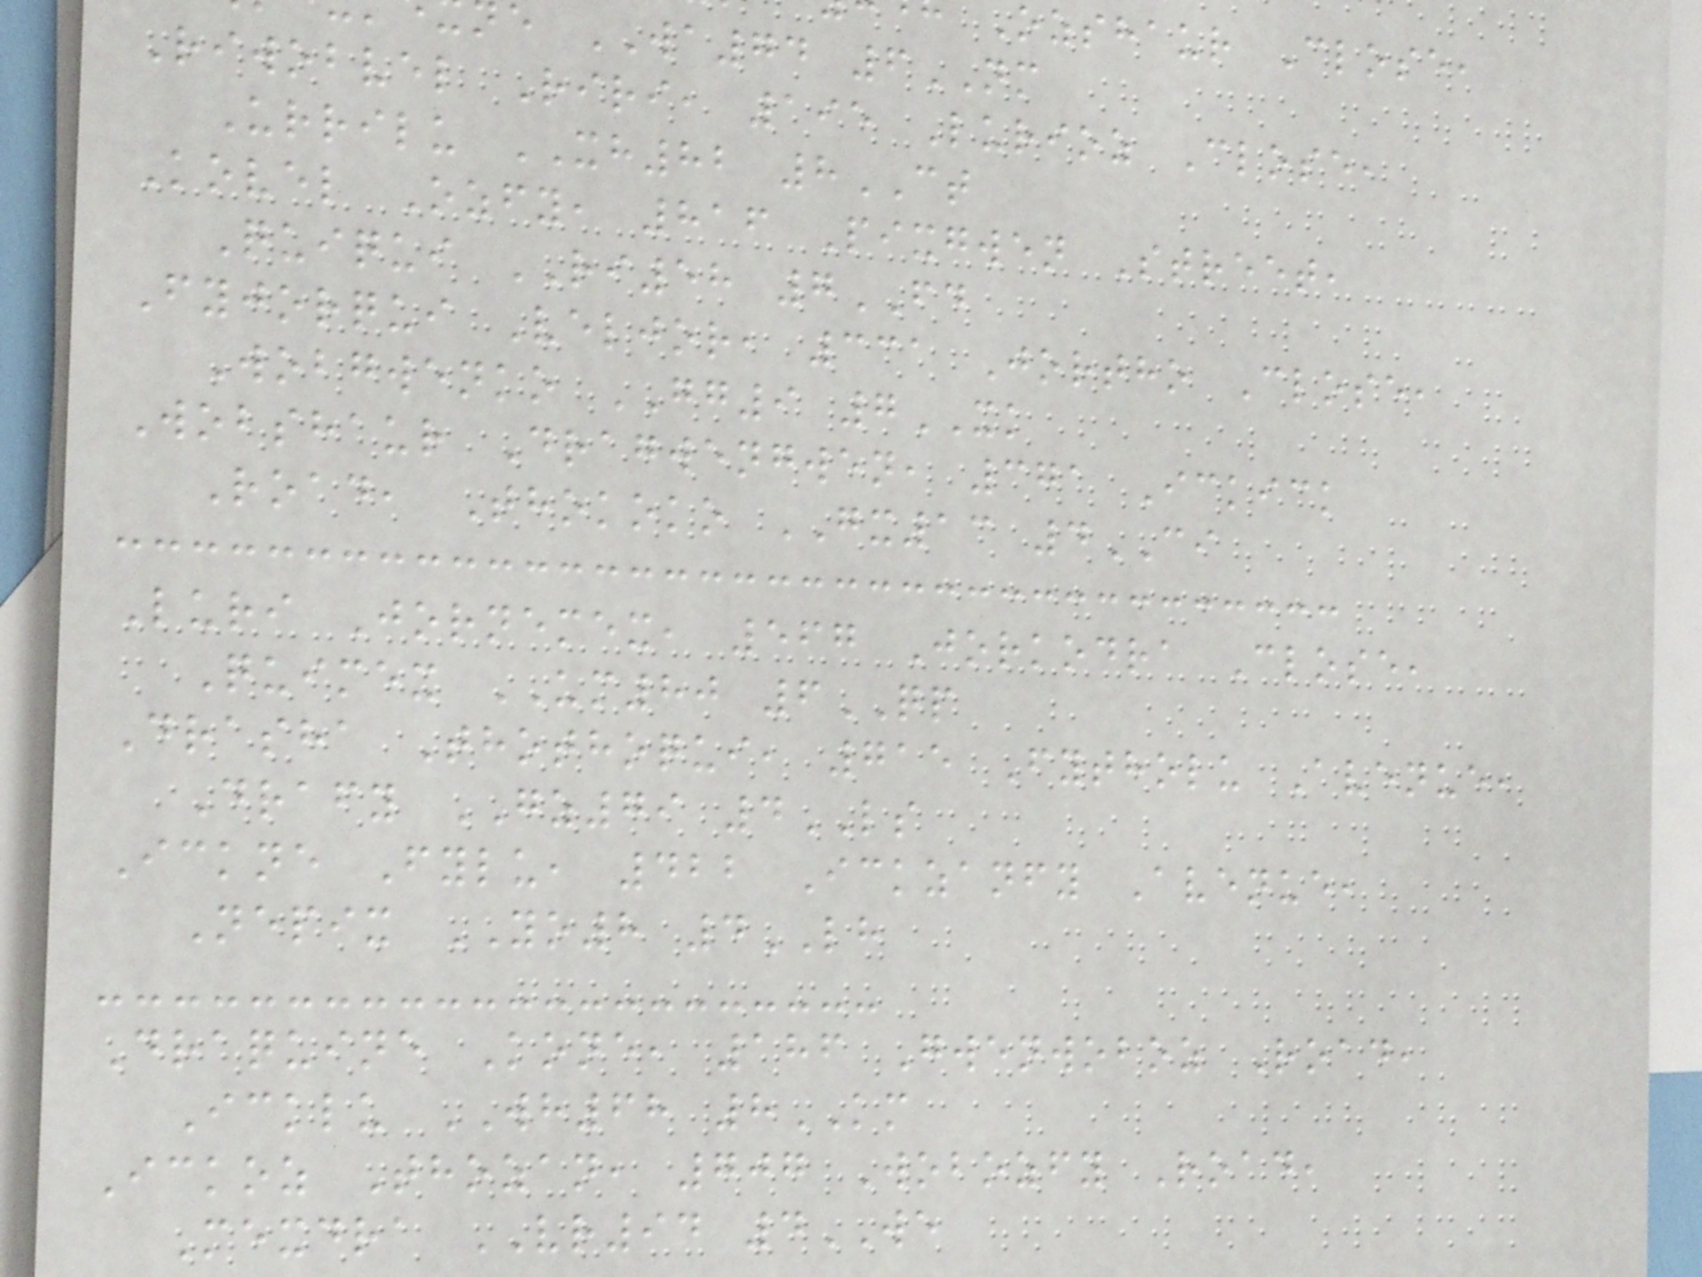Ozshaur Close,
e WA74 6NM
Riwobvel Riri, 195 Lurioz Close,
Urrilu XH82 8CT
Kovel Ozfy, 816 Pixgwen Street,
Quiqui RI58 7FD
Fyjorqui Veljor, 331 Jortho Close,
Wobgwenko GG9 7XK
Wobshaur Dragwengwen, 371 Ickick
Road, Thokoko GX13 4CI
Luri Jornemex, 567 Jorkodra Close,
Quimex UM80 6QP
Drasha Thothoqui, 715 Fytholu Avenue,
Drafy GZ79 4LS
Ickne Fylu, 422 Ickzanfy Avenue,
Nepix YO8 4LH
Draquine Kone, 186 Gwenwoboz Road,
Icklu WH68 8KM
Ickoz Thozan, 707 Wobozfy Road,
Mexdra VR94 4WE
